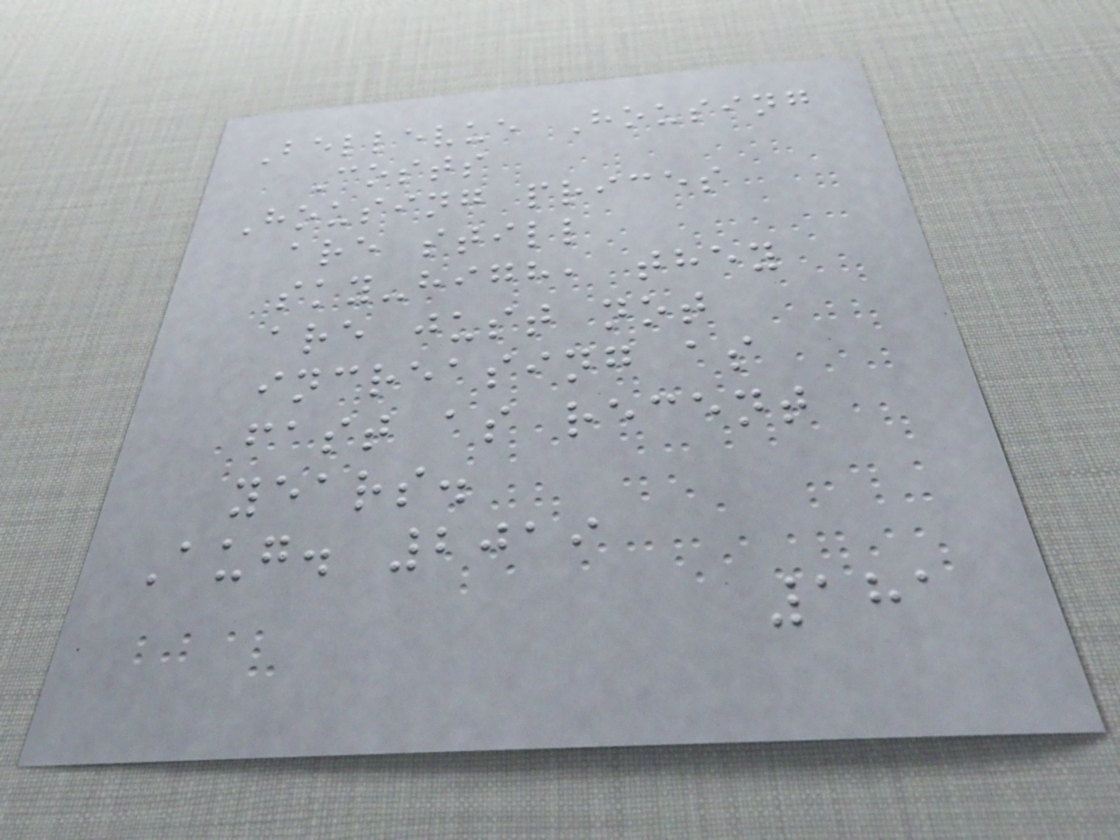Bellevue Housing
Costs
Housing prices
are still
sky-high, they
are just not
increasing as
fast as recent
years.
Aug. 2019
181
